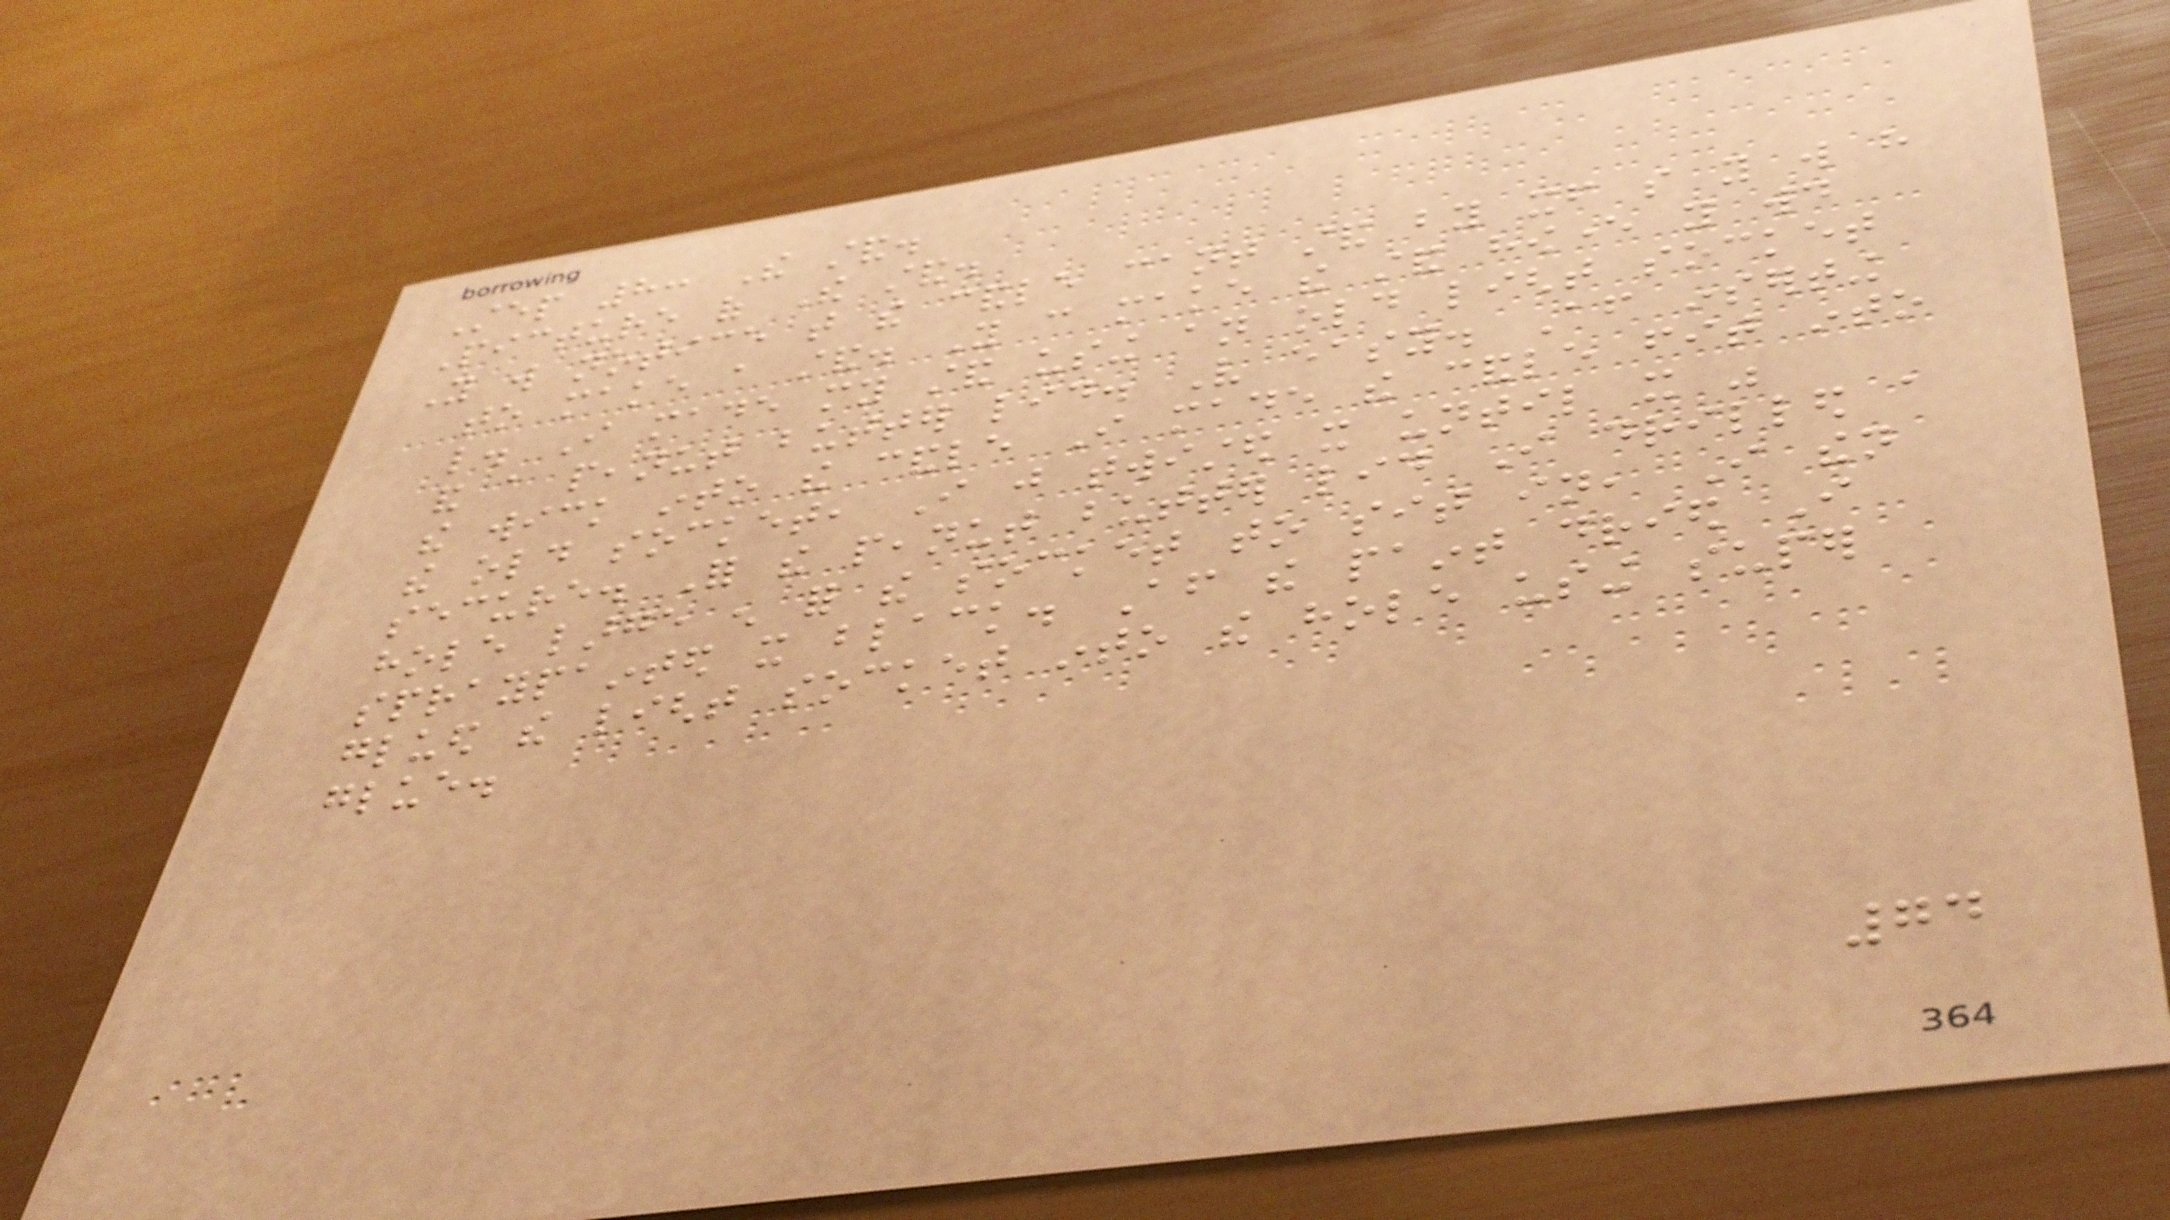Step 8: The stand.
Picture of The stand.
You will notice that the candle cant stand by itself so you will have
to make a stand. You can make the stand however you would
like. I made my stand using an old light socket
and a peanut butter lid. Very easy. After inserting
the wick into the candle I made the candle fit into
the old socket, I just twisted it until it was
secure. For the peanut butter lid I drilled a
hole large enough for the socket to sit in, I then
spraypainted it black. After the paint dried I
glued the light socket into the hole using super
glue.
74
